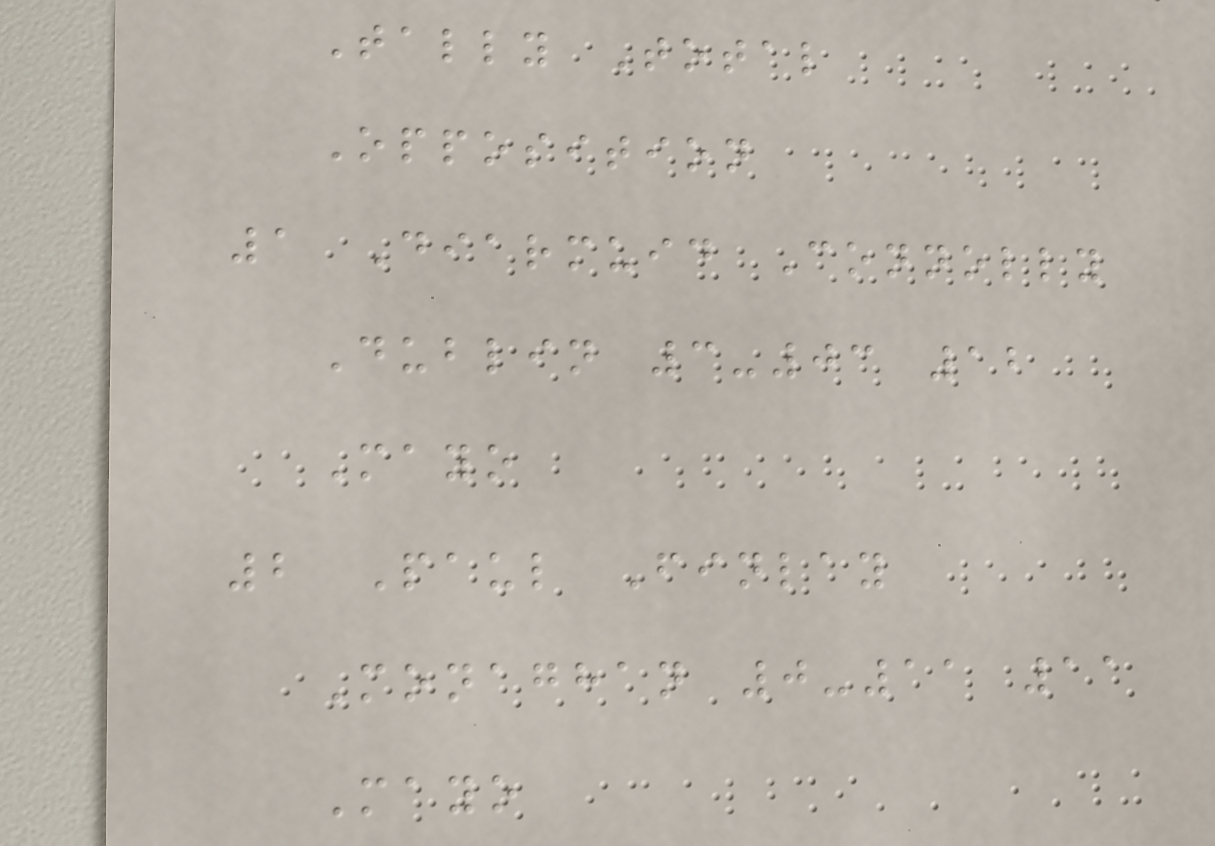Tally Total
Opposition
1 Diarmuid Connolly
Dublin 3-03 12
Mayo
2 Paul Finlay
Monaghan 0-11 11
Mayo
